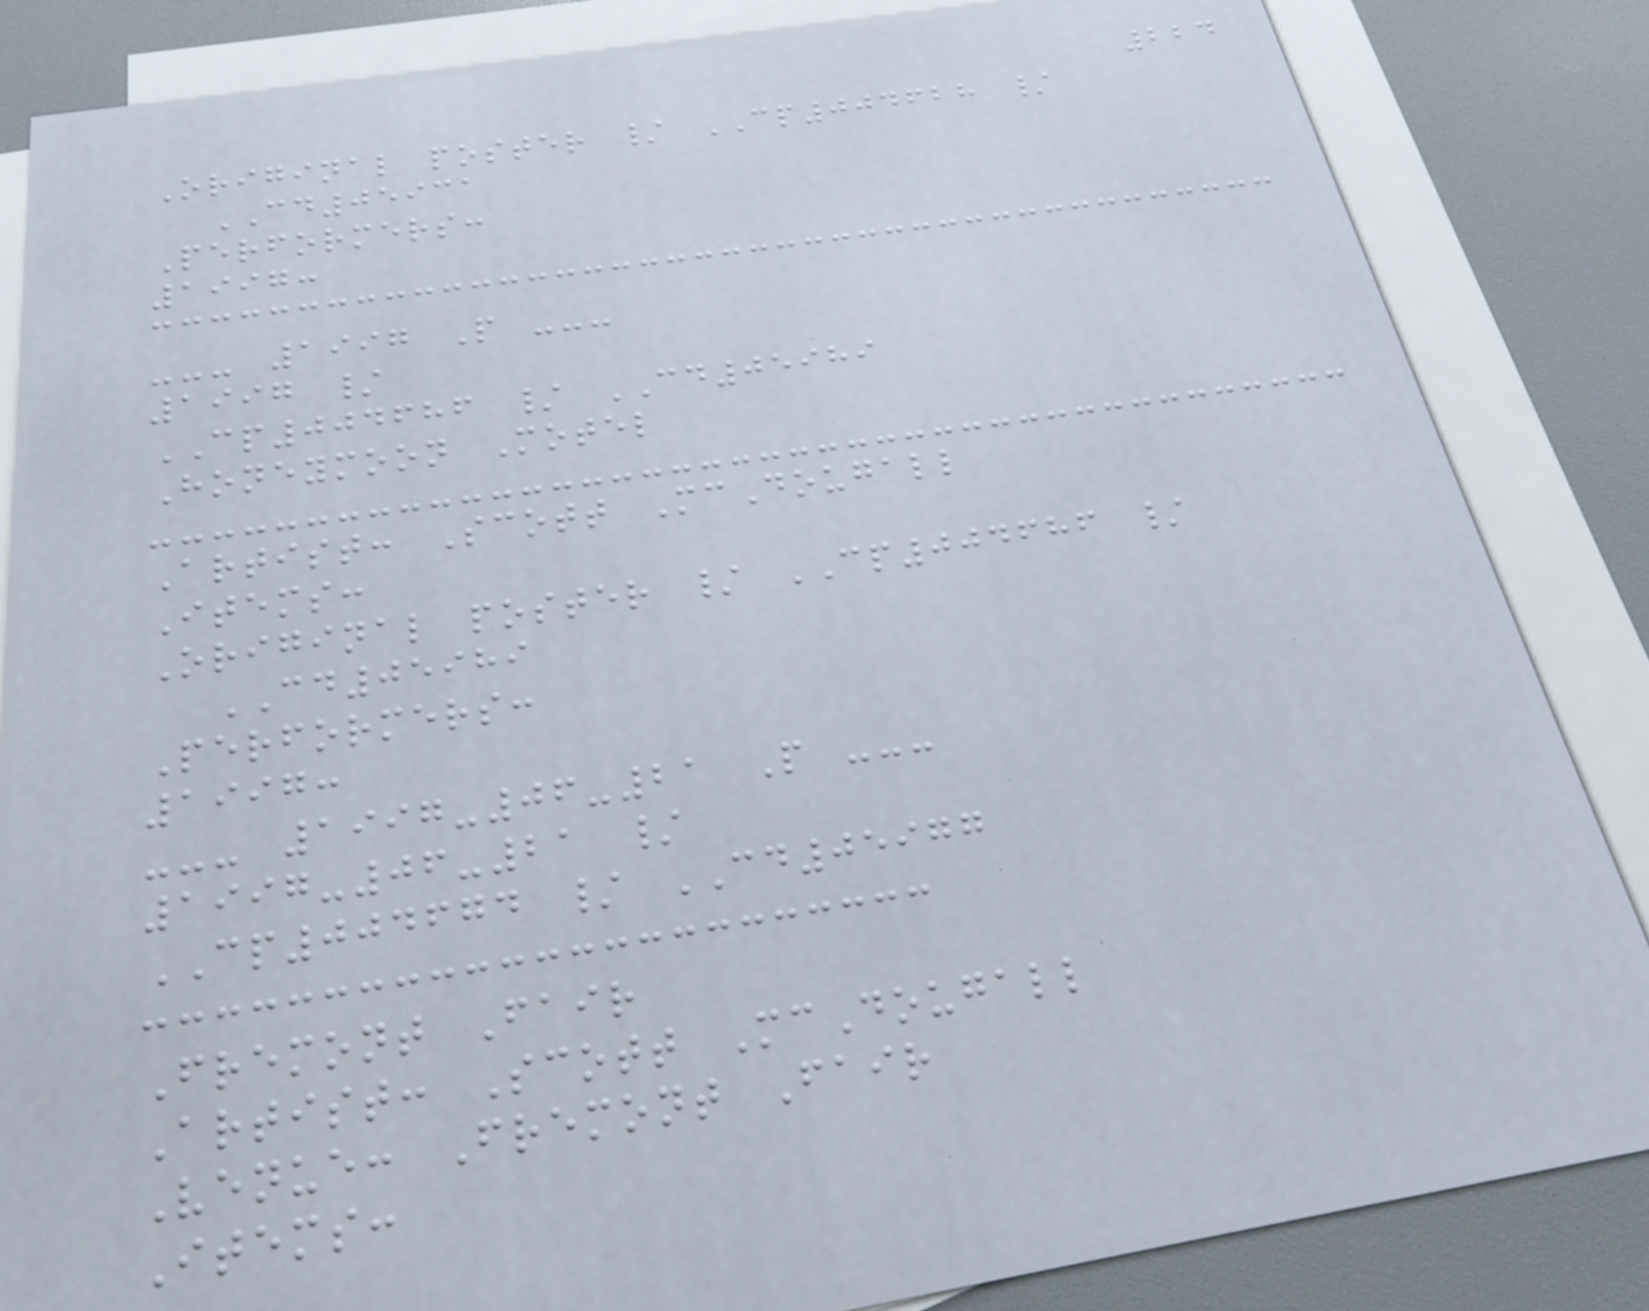224
Original poster / CP004628 /
CD05931
Performers:
1997:
--- 1997 P ---
1997 /
CP004686 / CD05989
Honeymoon Motel
Artist: Scott McDougall
Items:
Original poster / CP004686 /
CD05989
Performers:
1997:
--- 1997-06-21 P ---
1997-06-21 /
CP004674 / CD05977
Fremont Fair
Artist: Scott McDougall
Venue: Fremont Fair
Items:
